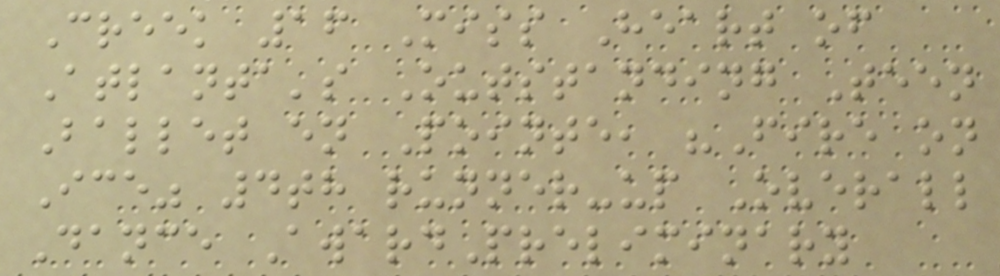Creek 16 Miss Heart of
Atlanta's Outstanding Teen
Ballet en Pointe, "Fire on
Ice" 4th runner-up Overall
Dance AwardPreliminary
